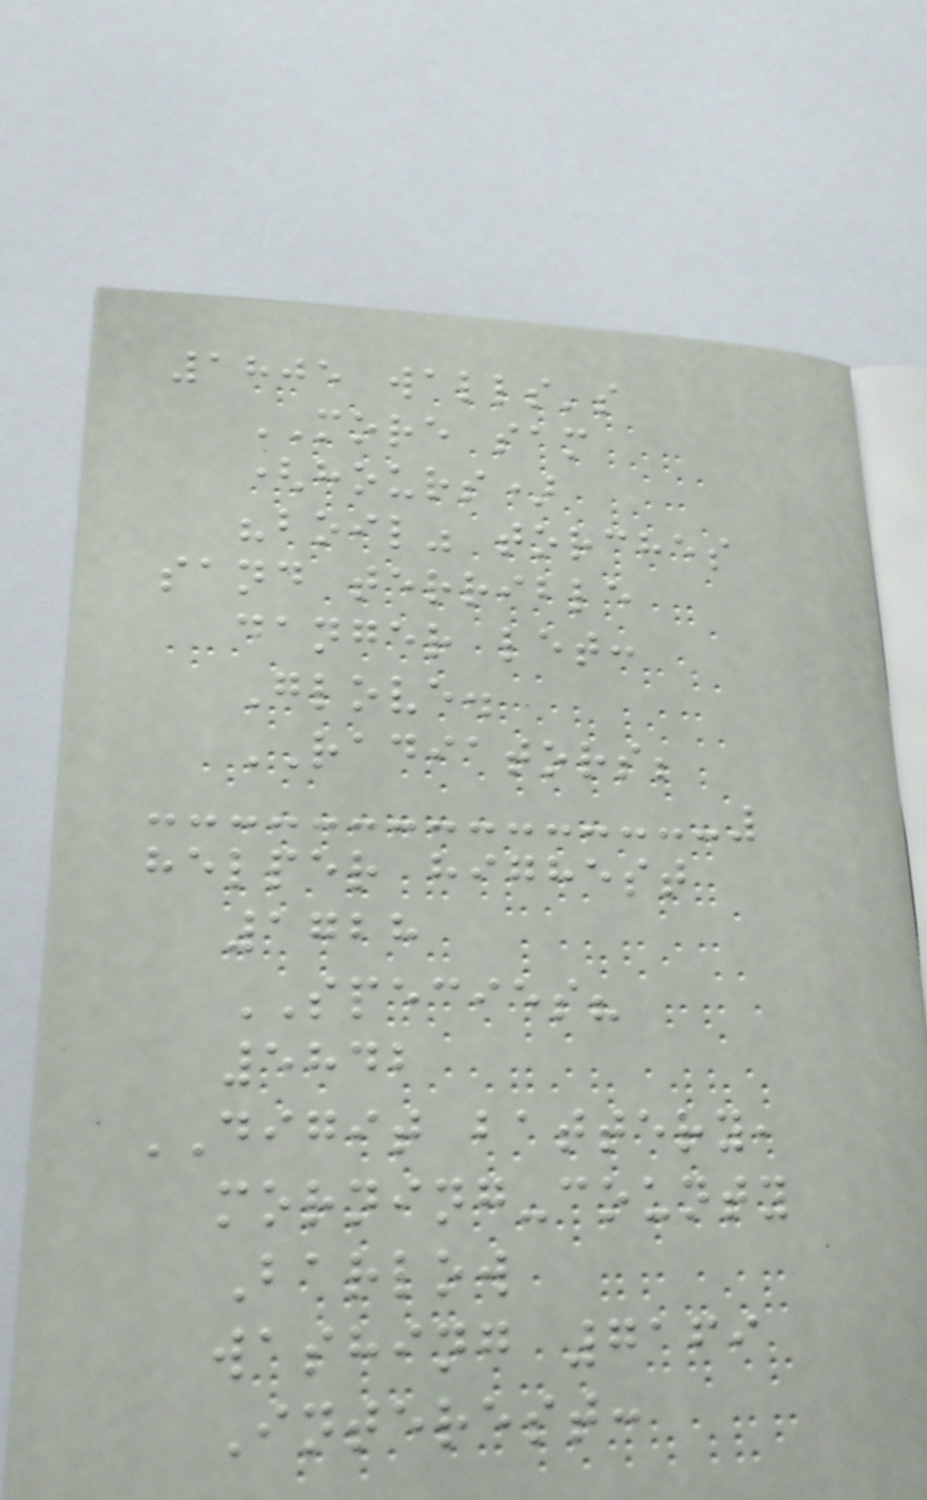1805 walls's
MORE sam
(hours)
"boil" torches
sand terrible
danger let:
Glove.
RADIATORS;
helper highest
1728
SPECIES?
5842
DIGIT battery,
morning-county
Barlow
washing 7169
Interest:
